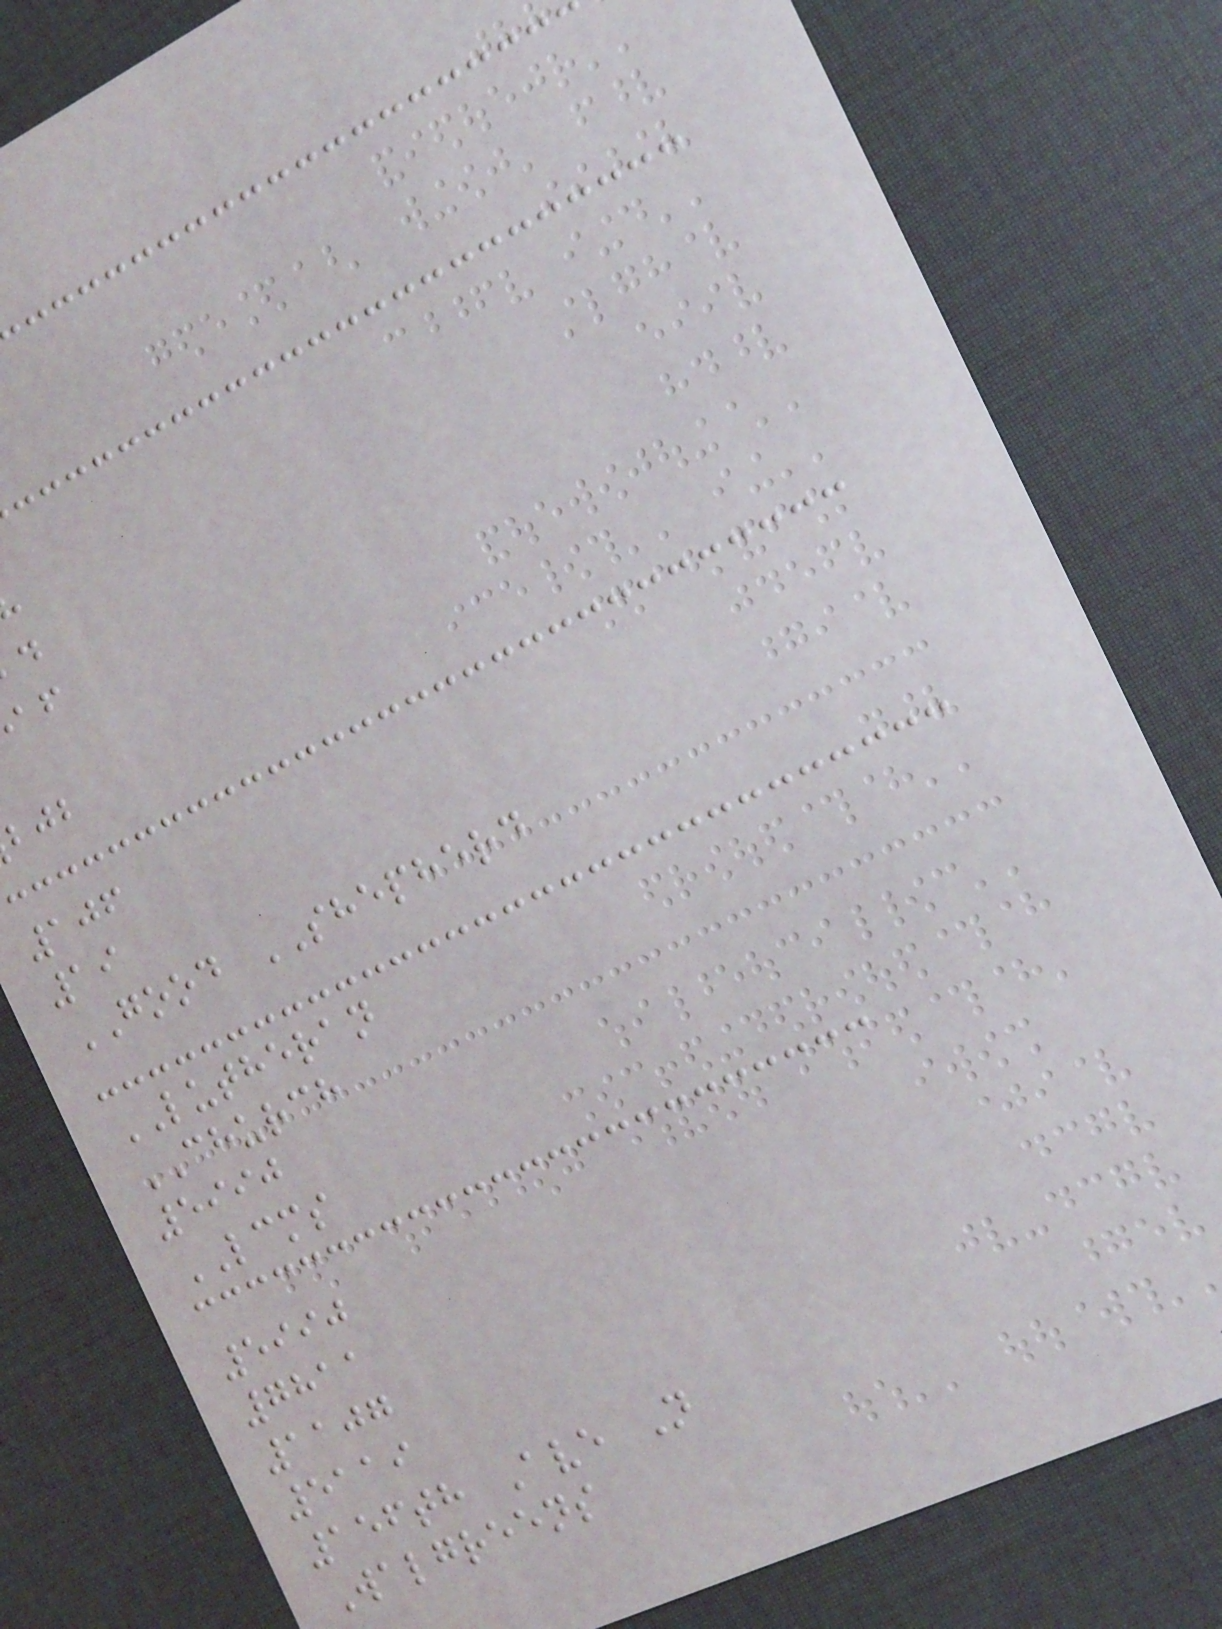106
19
GOOD SHEPHERD
LUTHERAN
CHURCH
5990
LCMS
5990
7811
1107
5119
156th Ave N
Walgreens
